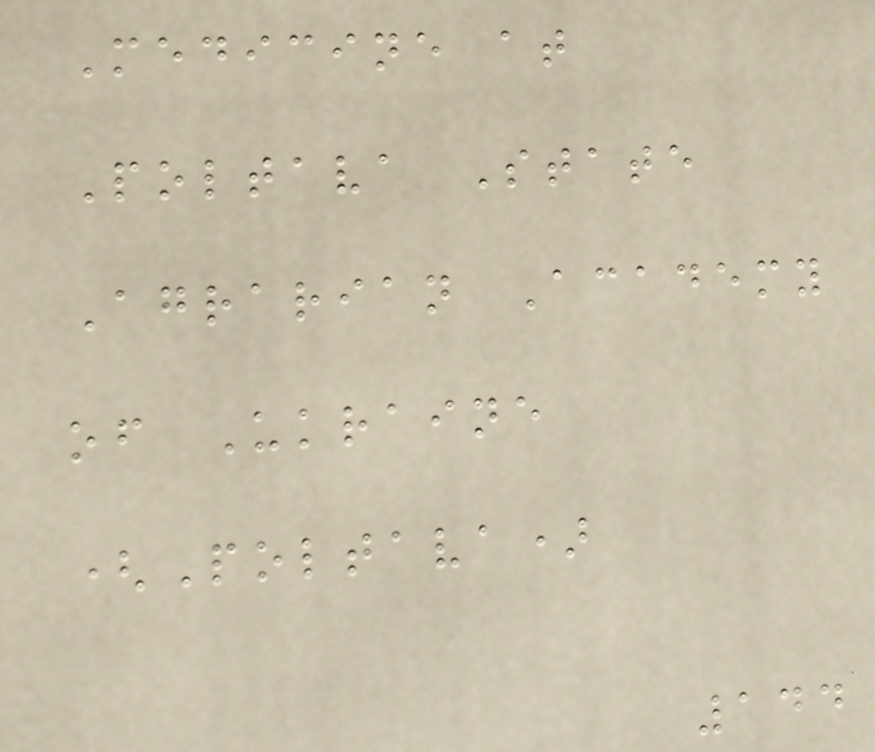Medicine at
Poltava State
Agrarian Academy
of Ukraine
(Poltava)
144
